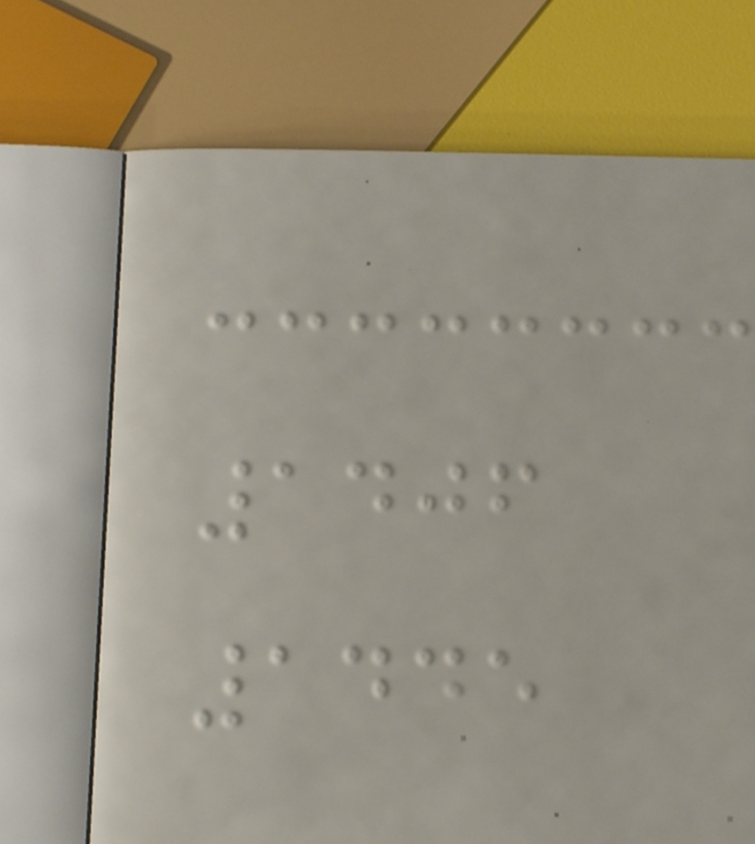1406
1445
